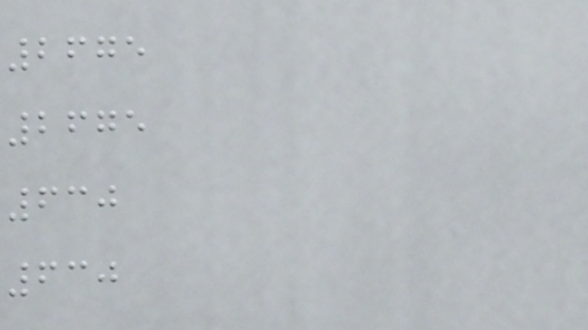2675
2675
630
630
